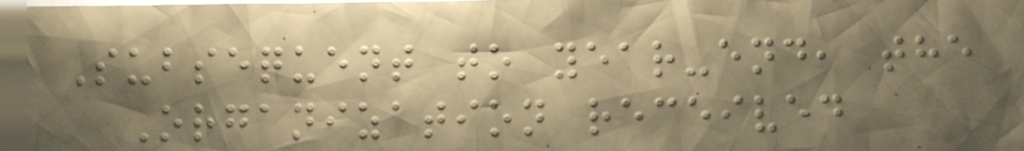Subsequent to year-end, the
Organization received
